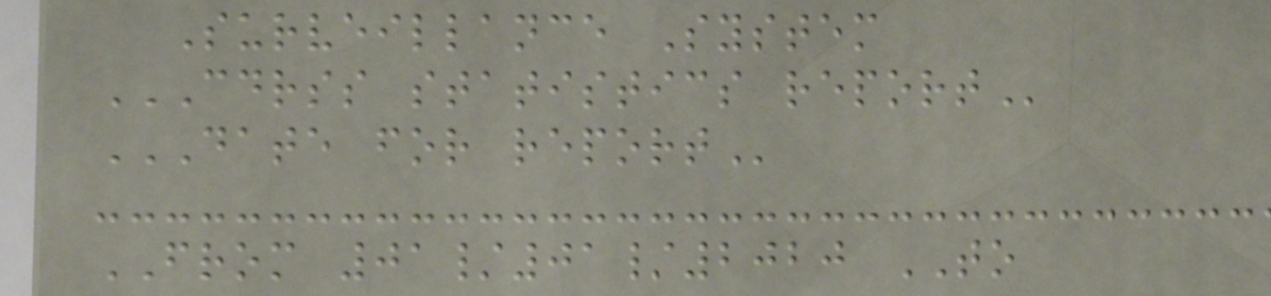Surveillance System
CDRSS STATISTICS REPORT
DATE FOR REPORT
FROM 01/01/2020 TO
